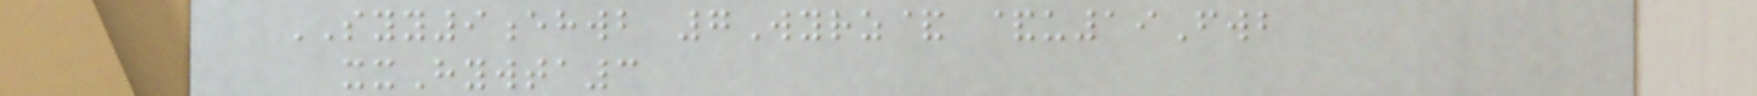SYY9ehwb 7Wyrz& &u19Fwb
xxHywta3
